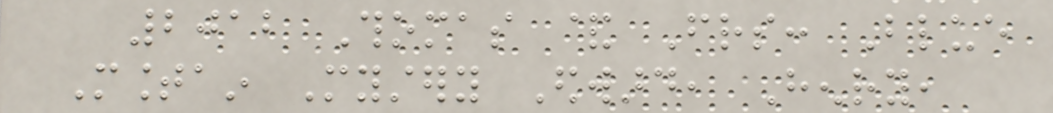2012 Thomas & Friends: Blue
Mountain Mystery Edward, Henry,
